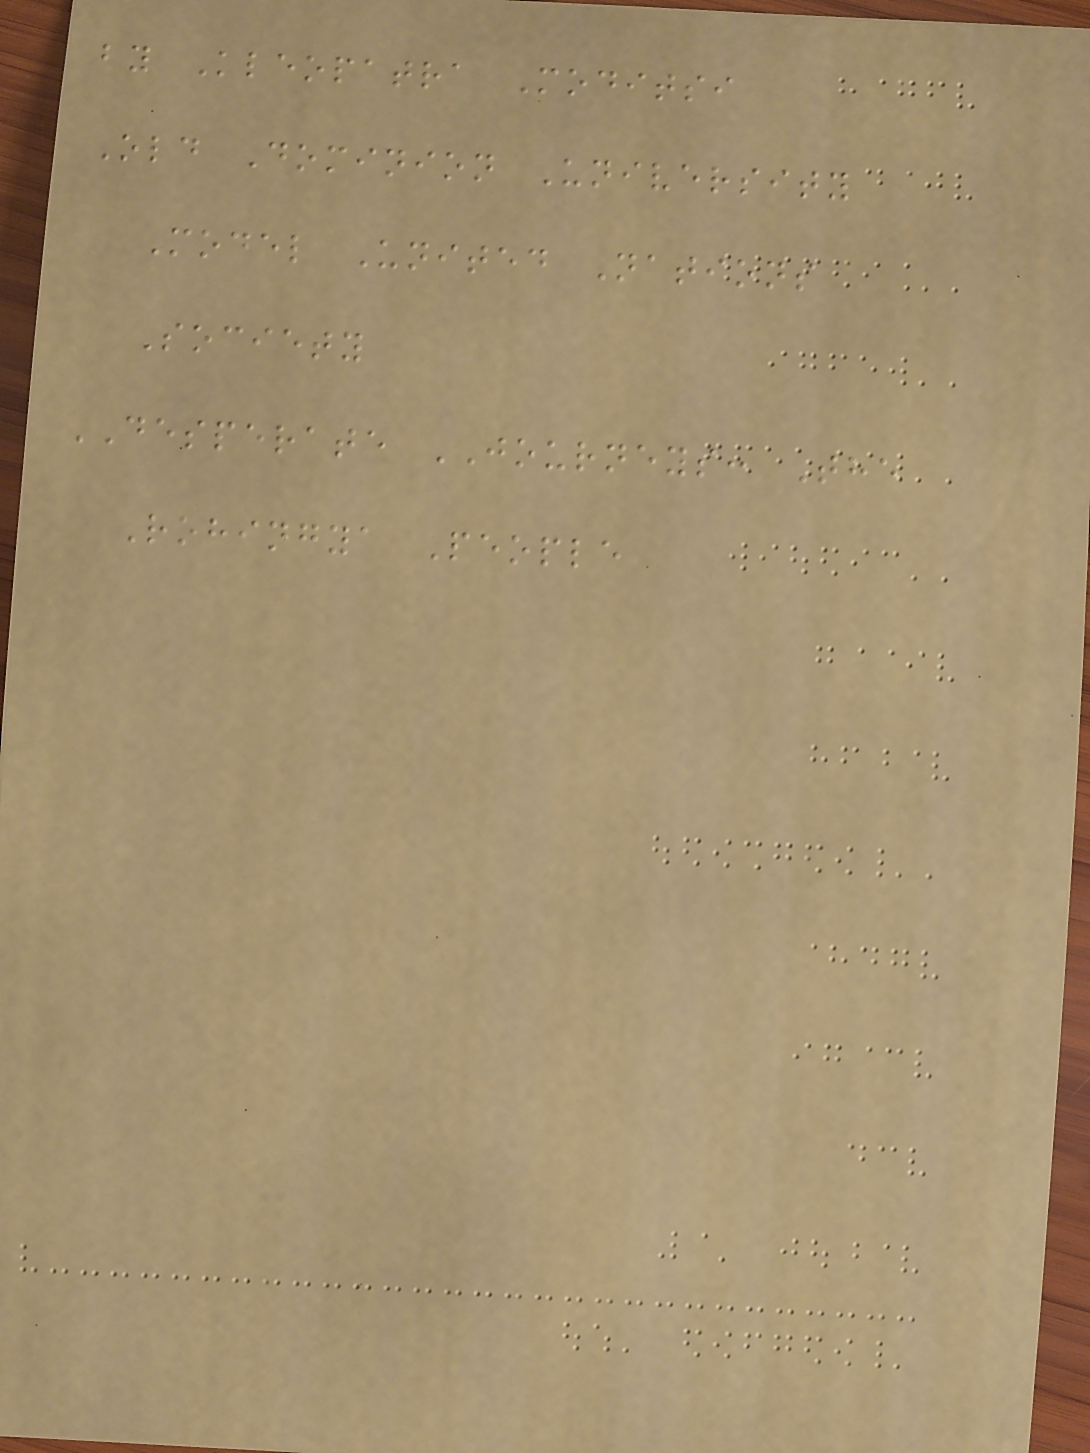by Kleopatra Moditsi
Old Dominion University
Model United Nations
Society
DESPERATE JOURNEYS: The
Rohingya People
